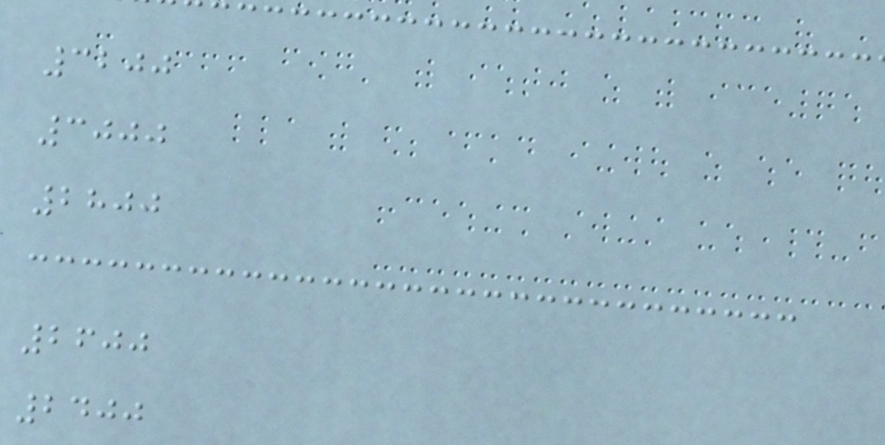3200
3000
2800
2600
2400
